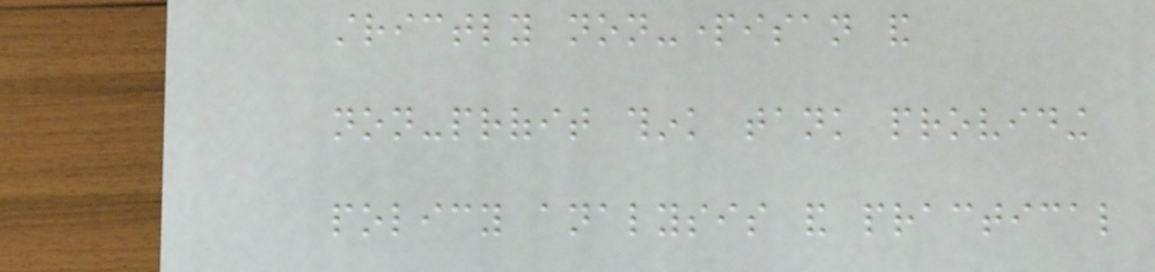strictly non-partisan and
non-profit think tank providing
policy analysis and practical
